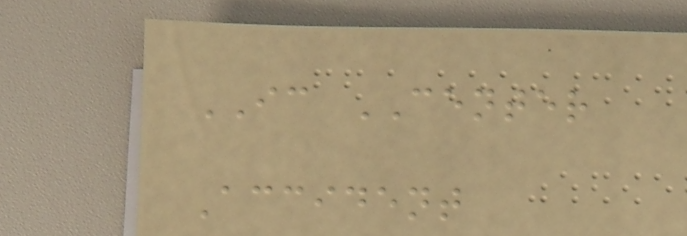IC CENTER
Accident
